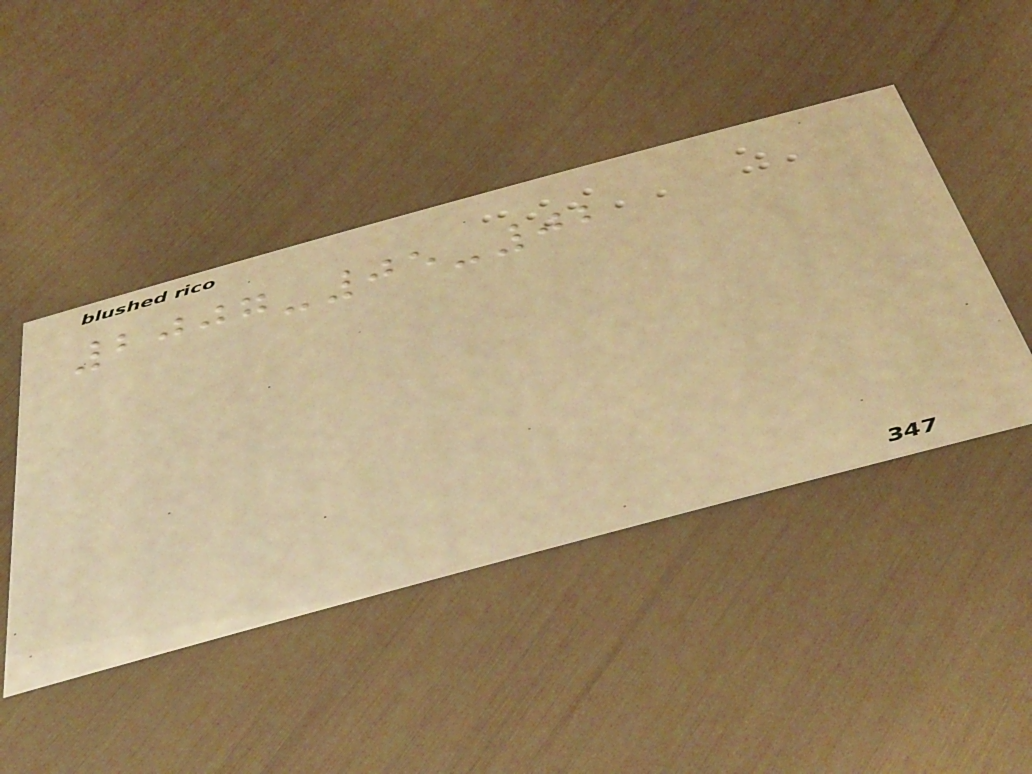2007-05-02
